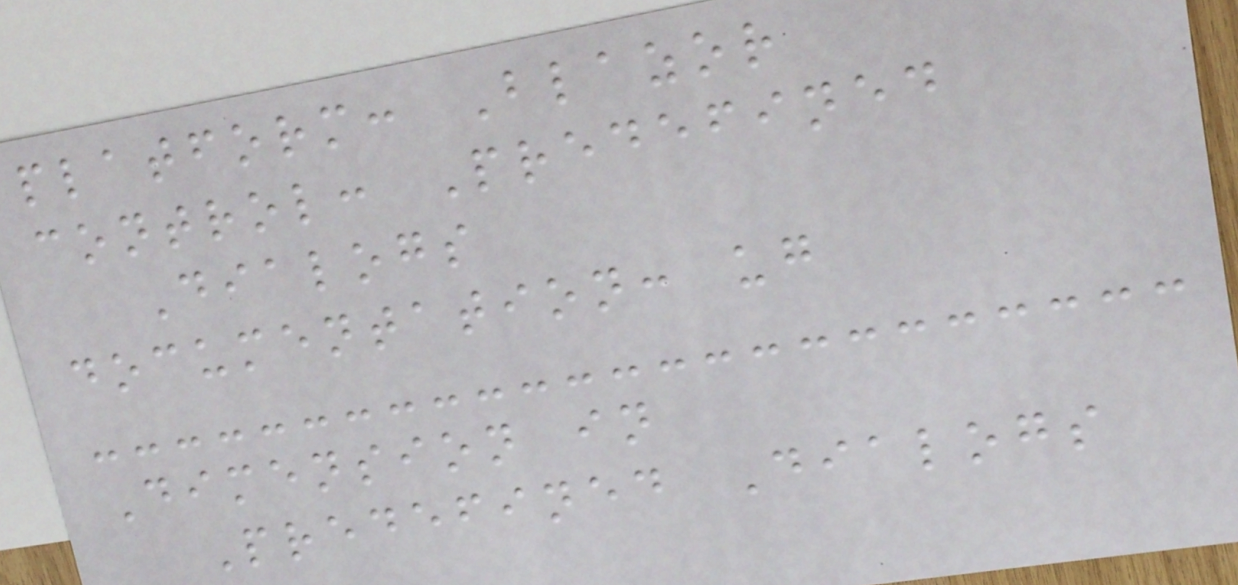platform: Blazor
control: Predefined
Dialogs
documentation: ug
Dimension in
Predefined Dialogs
